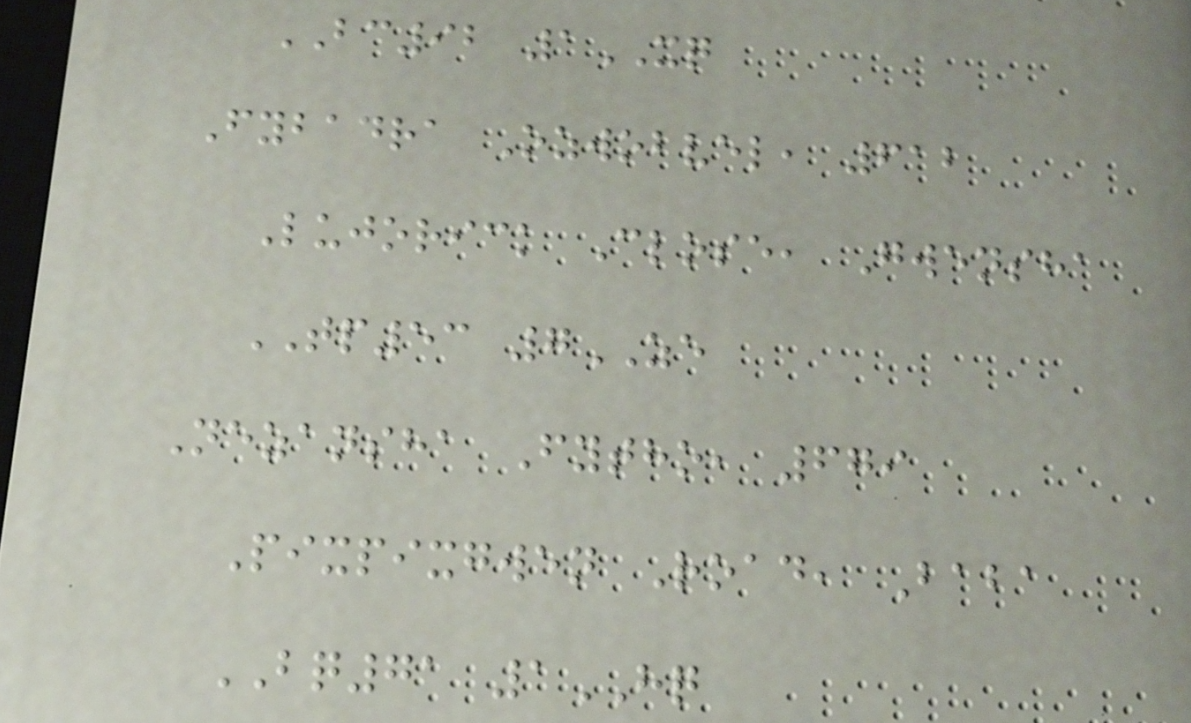BC92 1XQ
Fybadra Ozwobvel, 612
Lujorick Close, Gwensha
TP53 7ZE
Nezansha Fytho, 679
Pixpixgwen Road, Baba
BQ71 1HQ
